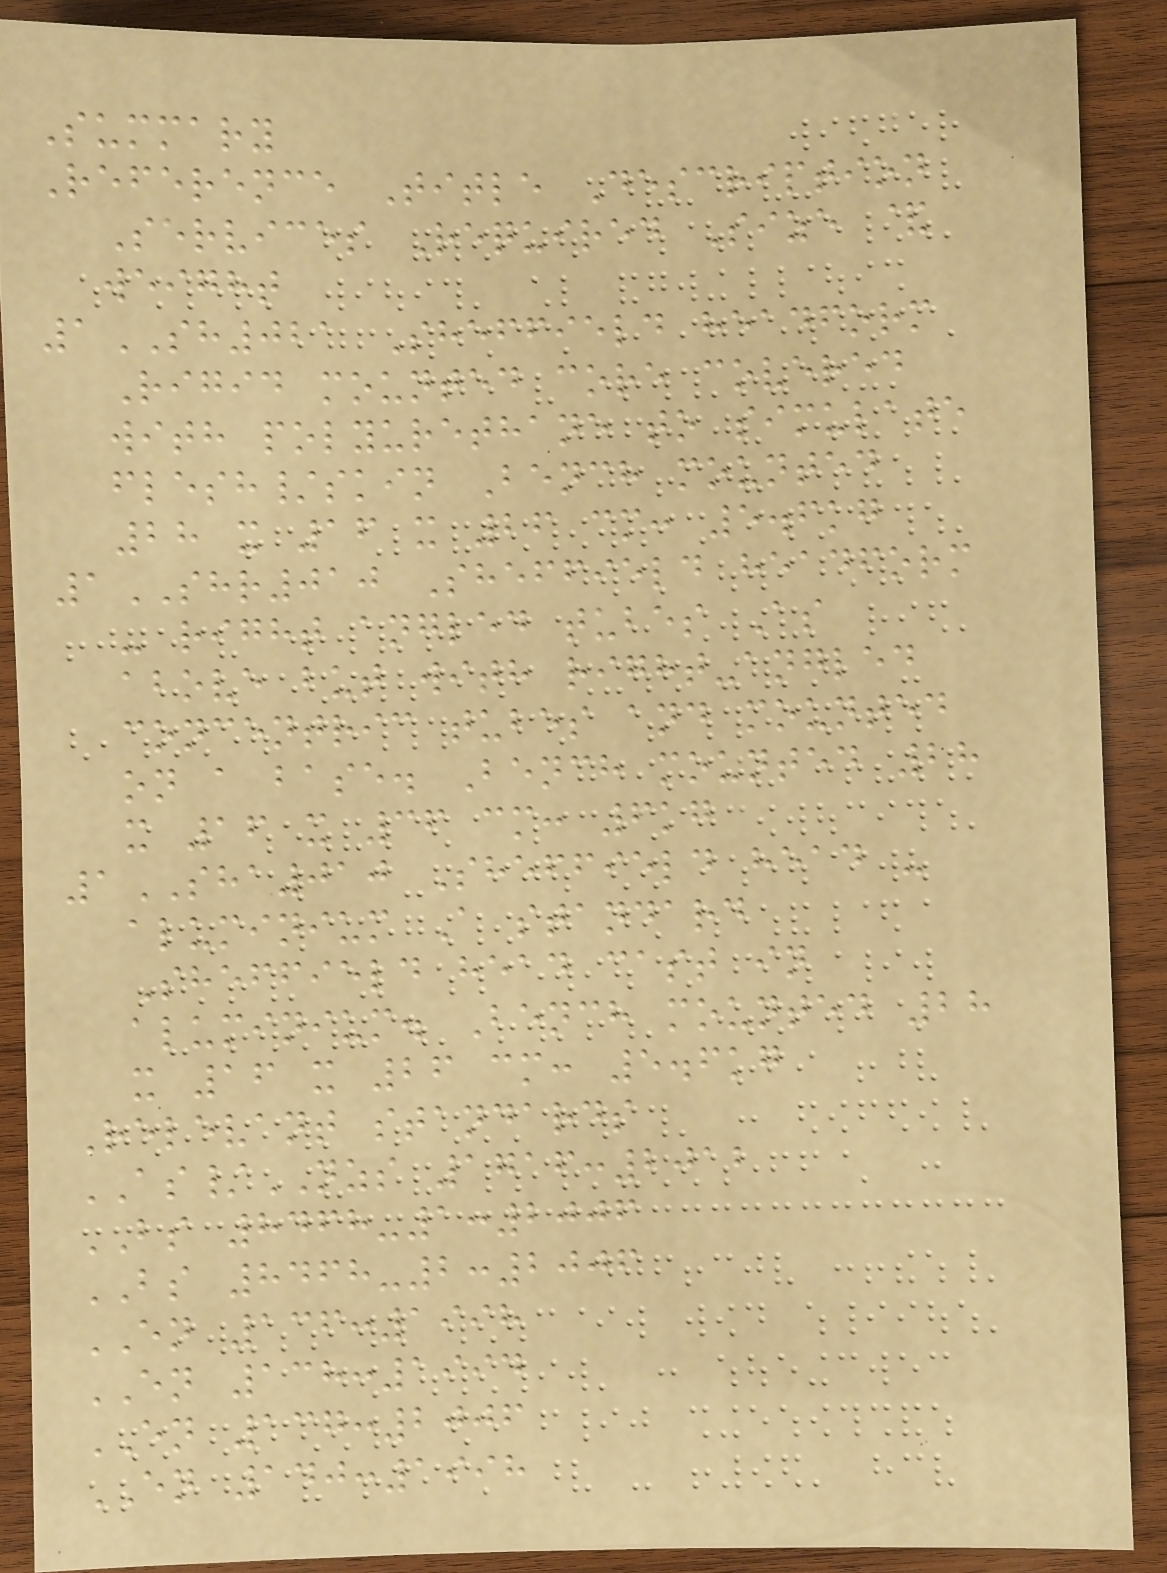Summary
Reference Title Description
Services Required Size &
weight
1SH021 Sheffield headform
Rigid mounted core covered
with polyurethane to simulate
flesh/skin Bench mounted
28 x 16 x 26 cm: 5.6kg
1SHR010 Sheffield headform
- right angled tubes As
above but with right-angled
concentric tubes and mounted
on a base. Bench mounted 28
x 16 x 36 cm: 6kg
1SHA010 Sheffield head -
aluminium A standard
Sheffield head cast in
aluminium. Bench mounted 28
x 16 x 26 cm: 5.6kg
Relevant standards
AS/NZS 1716:2012
BS 8468-1:2006
BS 8468-2:2006
EN 136:1998
EN 138:1994
EN 137:2006
EN 140:1998
